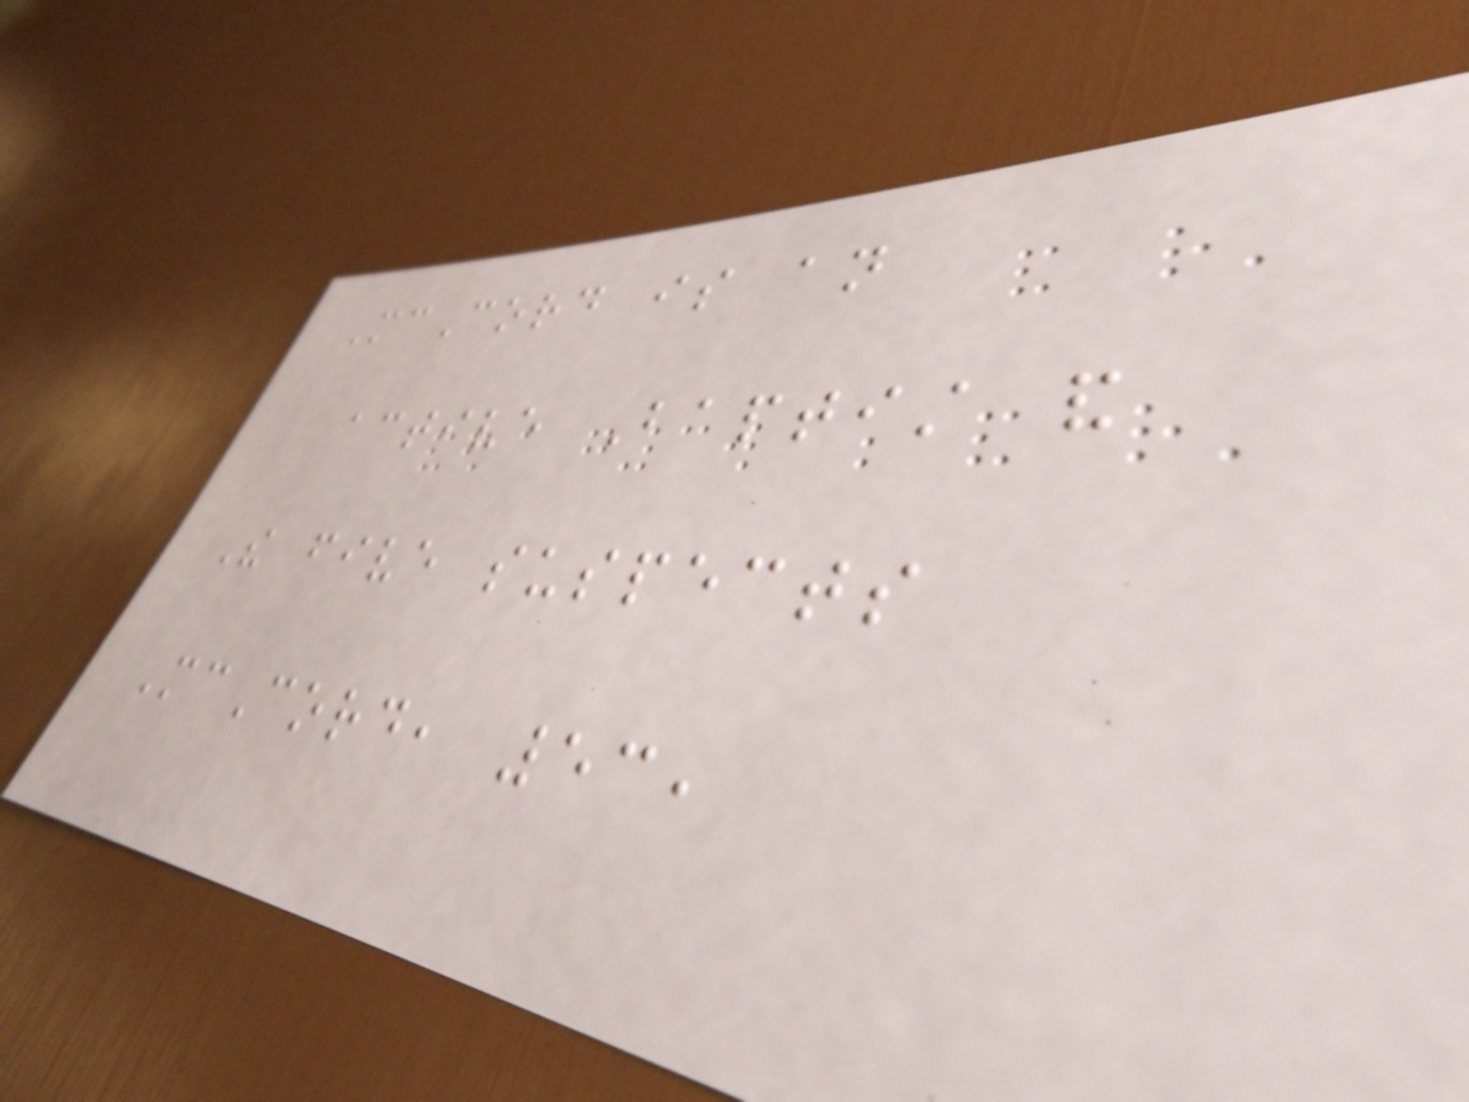McCord is an
active Baptist and
The five suspects
McCord, 53,
